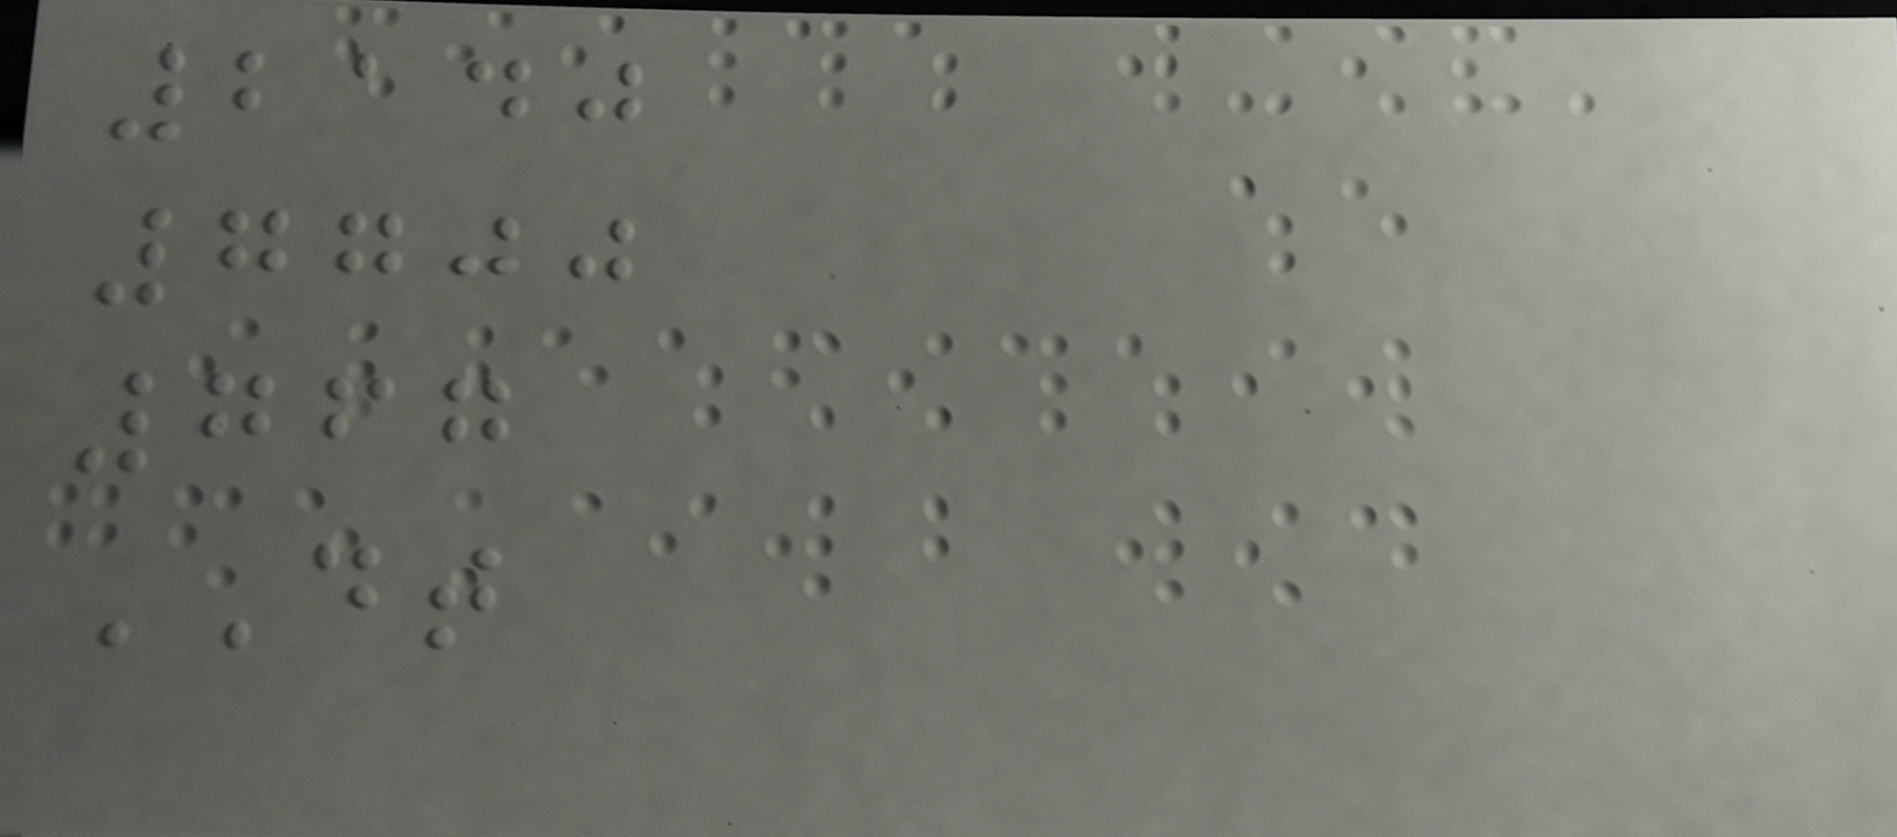2140
7700
767
DT
